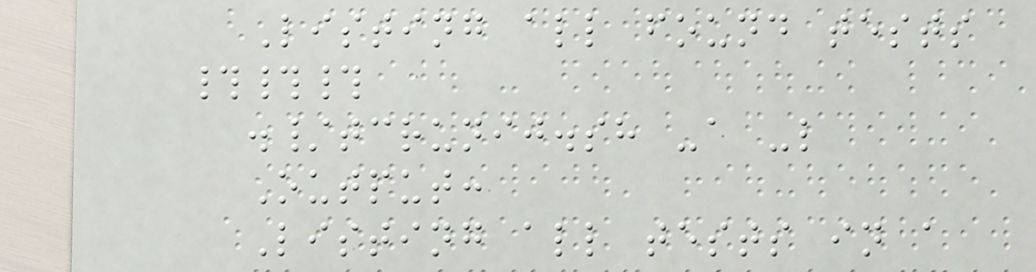Listing all found tests
###
./tcrunij.sh -a -l
Output:
Listing all tests in a
